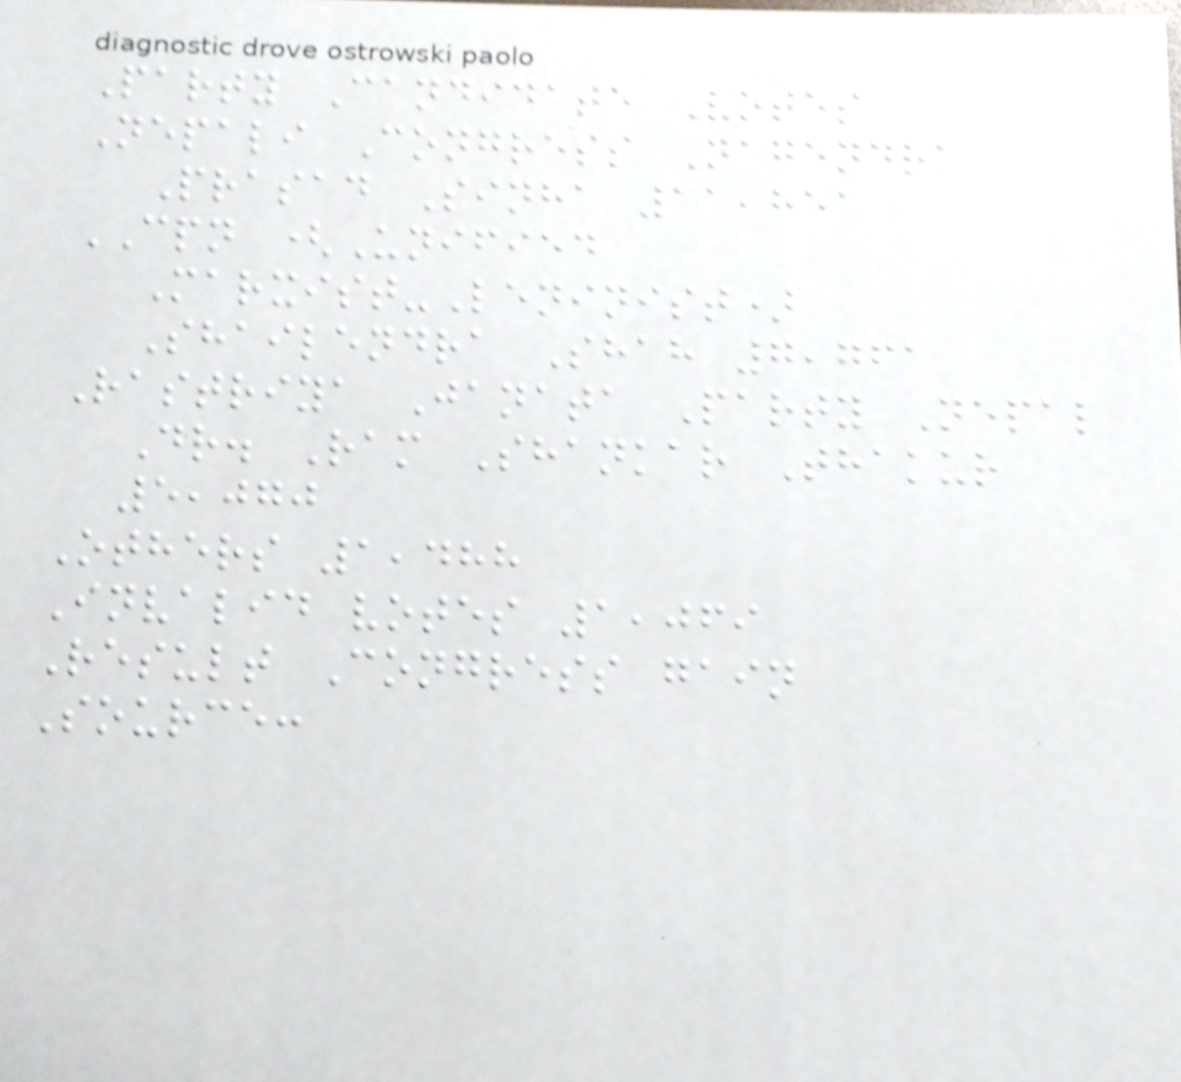Party Candidate Votes
Nepali Congress Nagendra
Prasad Sinha 11,851
CPN (Unified
Marxist-Leninist)
Shailendra Shah 7,761
Rastriya Janata Party Nepal
Dr. Ram Shankar Thakur
5,070
Others 1,488
Invalid votes 1,069
Result Congress gain
Source:
